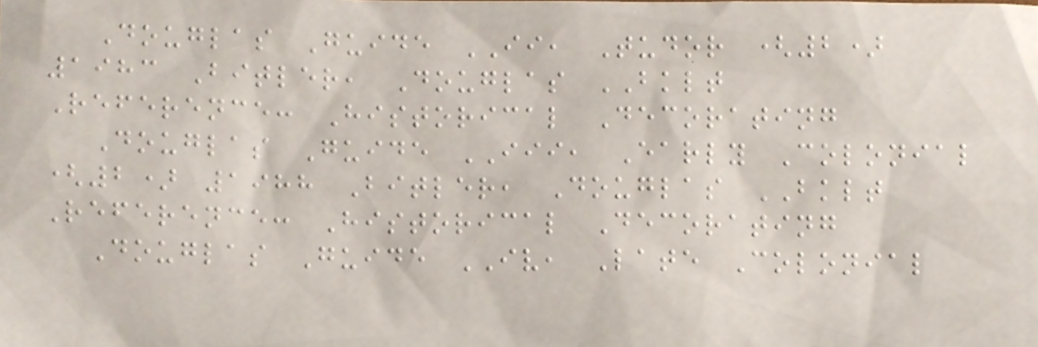Douglas Guide II, Tudor (2)
1983 Bitler, Douglas BKLT
Reference: Historical Decorating
Douglas Guide III, Early Colonial
(2) 1988 Bitler, Douglas BKLT
Reference: Historical Decorating
Douglas Guide IV, Late Colonial
